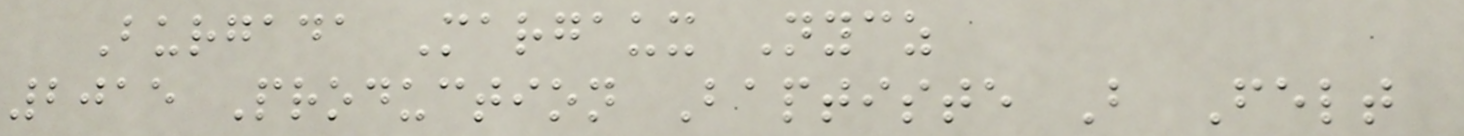Burgada Margaux Nycz
2015 Production Baptiste B Felt
